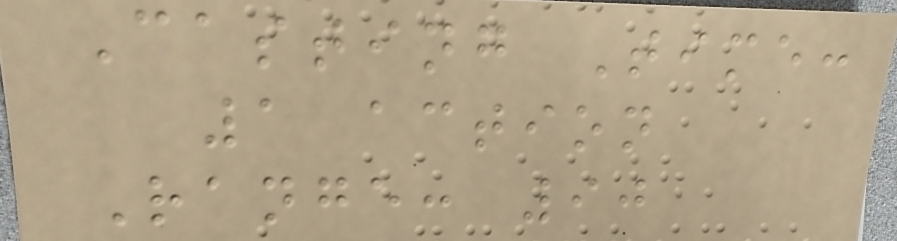Casting Time:
1 action
Range: 90
